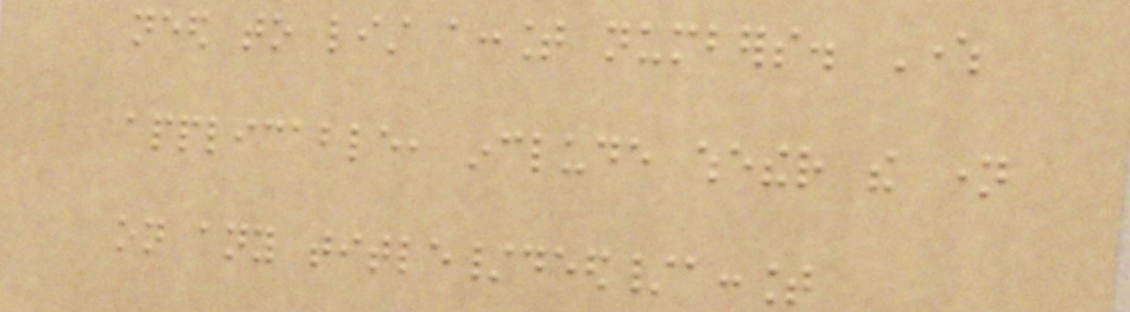need to list account numbers. Where
applicable, include whether the name
on any title/deed/account
